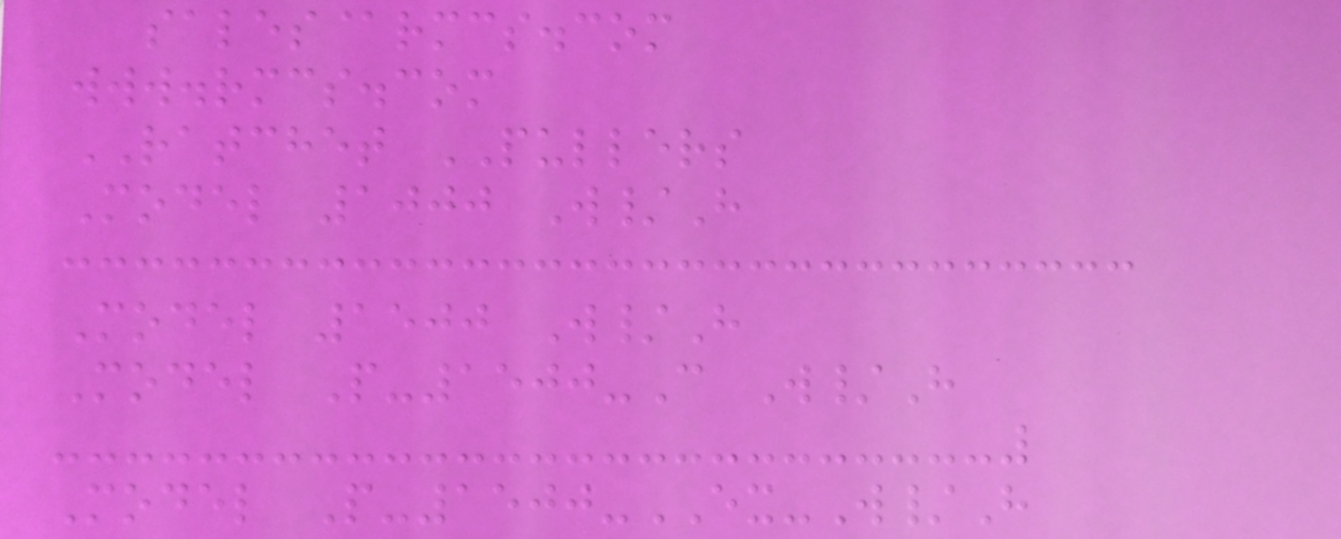sales@rmcs.com
www.rmcs.com
RATCHET PULLERS
Model 1000 W/H
Model 1500 W/H
Model P-1500-C W/H
Model P-1500-EX-W/H
